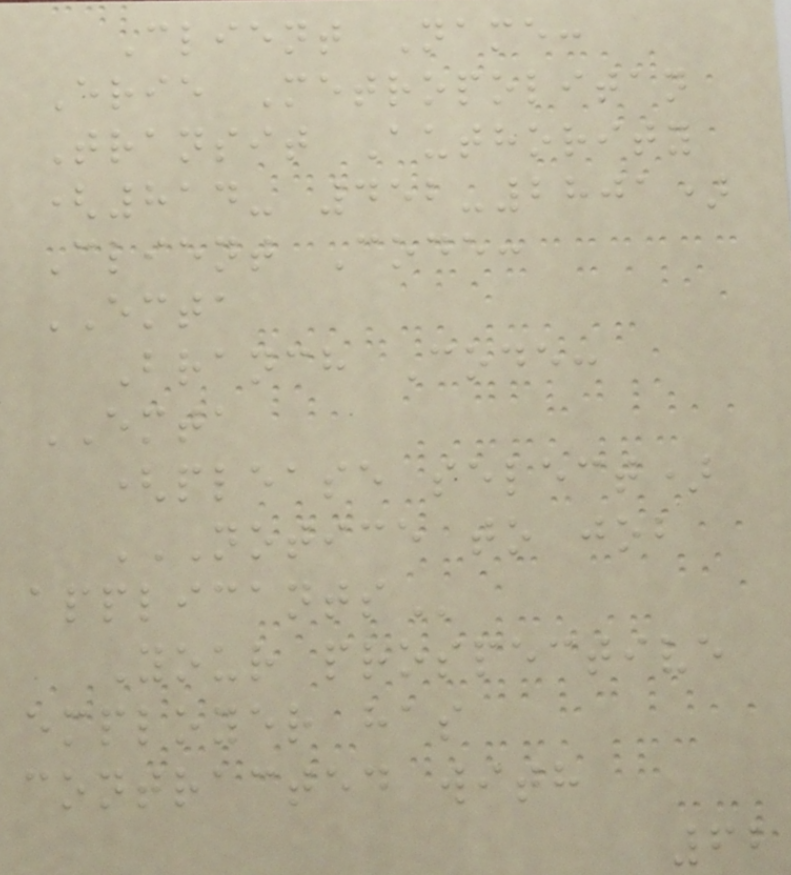Client Name:
Erie Metropolitan
Transit Authority
(814- 452-2801)
Client Code:
EMTA
Branch Code:
EMTA
(please select)
NOTICE TO JOB
APPLICANTS
Your prospective
employer has
contracted with
62
